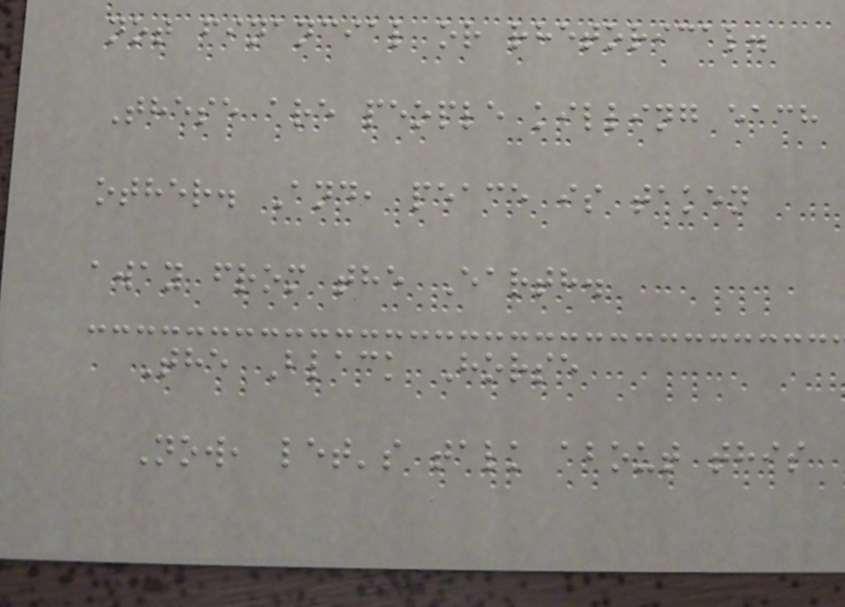not financial or rhetorical.
These are people killing each
other. And, peace is taken
away from the Earth.
The Black Horse
Now, let's talk about this
